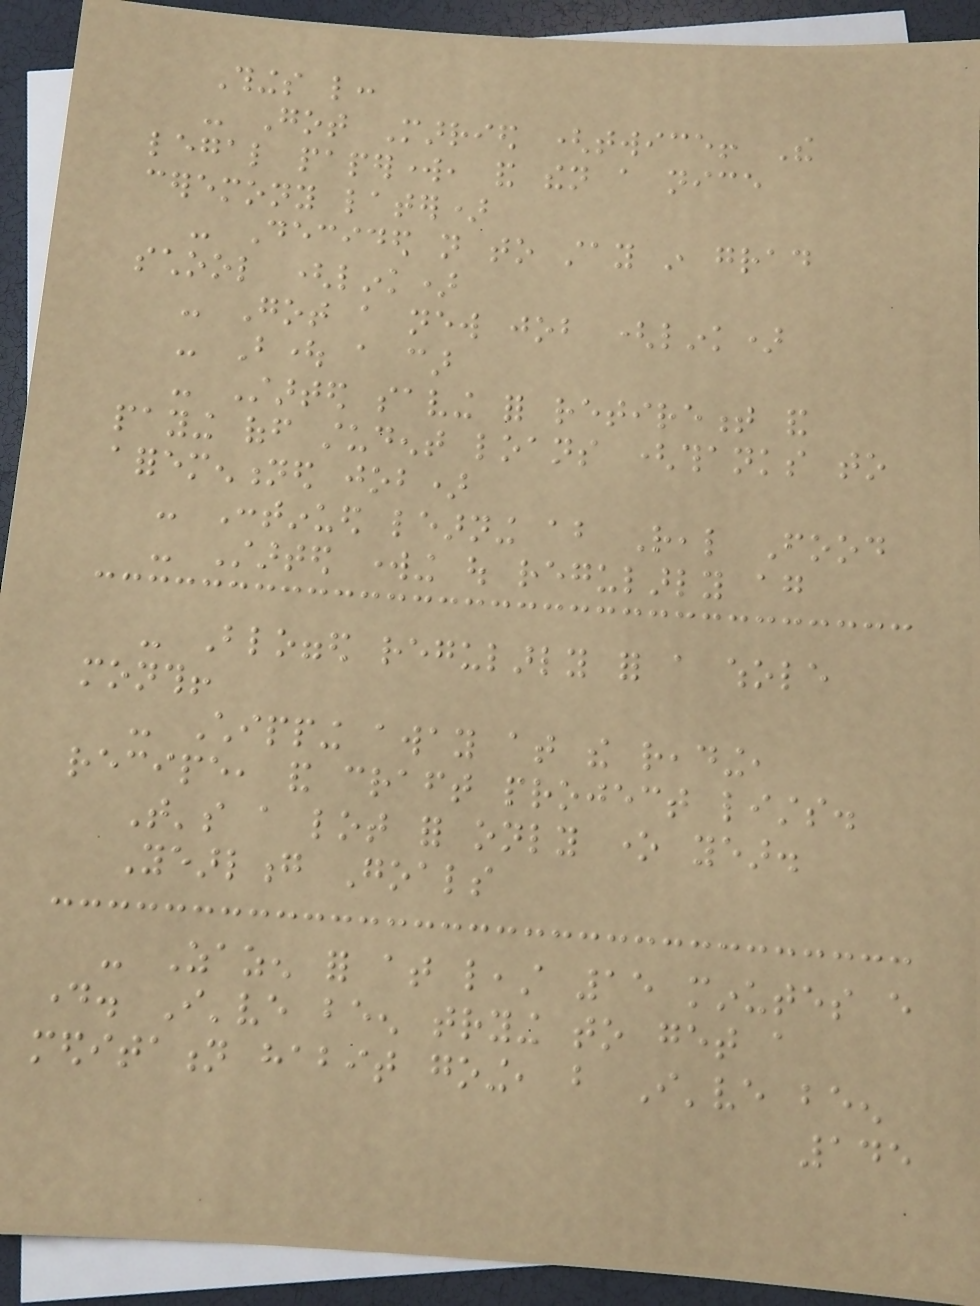Things like:
- Got Married (twice! The
legal paperwork, and then a nice
ceremony later)
- Decided not to stay in grad
school (link)
- Got a new job (link)
- Bought a car
- Started saving for retirement and
paying off student loans (thanks to
aforementioned job)
- Continued learning about Real Food
- Started working out regularly again
- Blogged regularly for a whole
month!
- Chipping away at the reading,
recipe, and craft project lists.
That's a lot for only one year.
Yearlong Goals
- Zazen for at least 15 minutes every
day. I've been trying to get a
meditation habit going, but I've been
145
